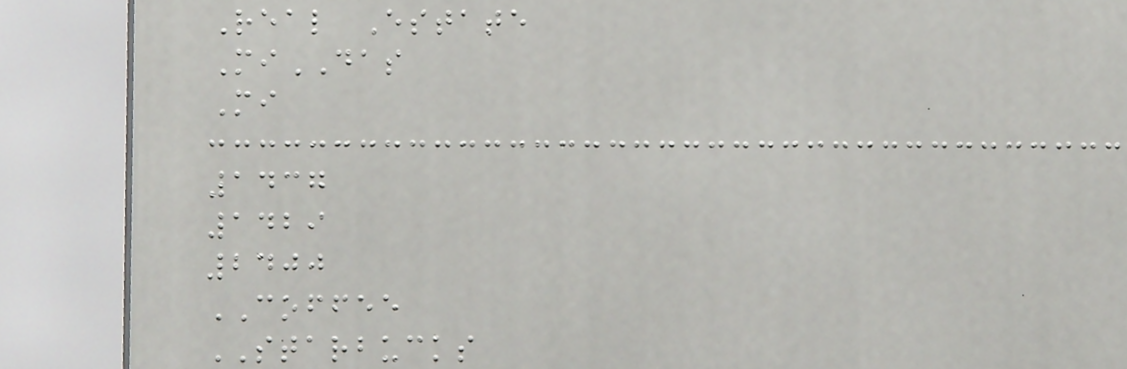Real Estate
MiDAS
Mi
1437
1429
2400
COFFEE
STARBUCKS
